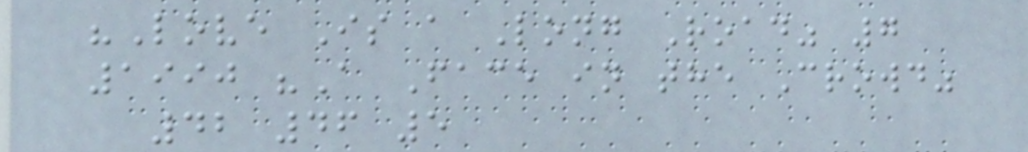"Love Is a Long Road" 7
1990 "A Face in the Crowd"
42 46 5
